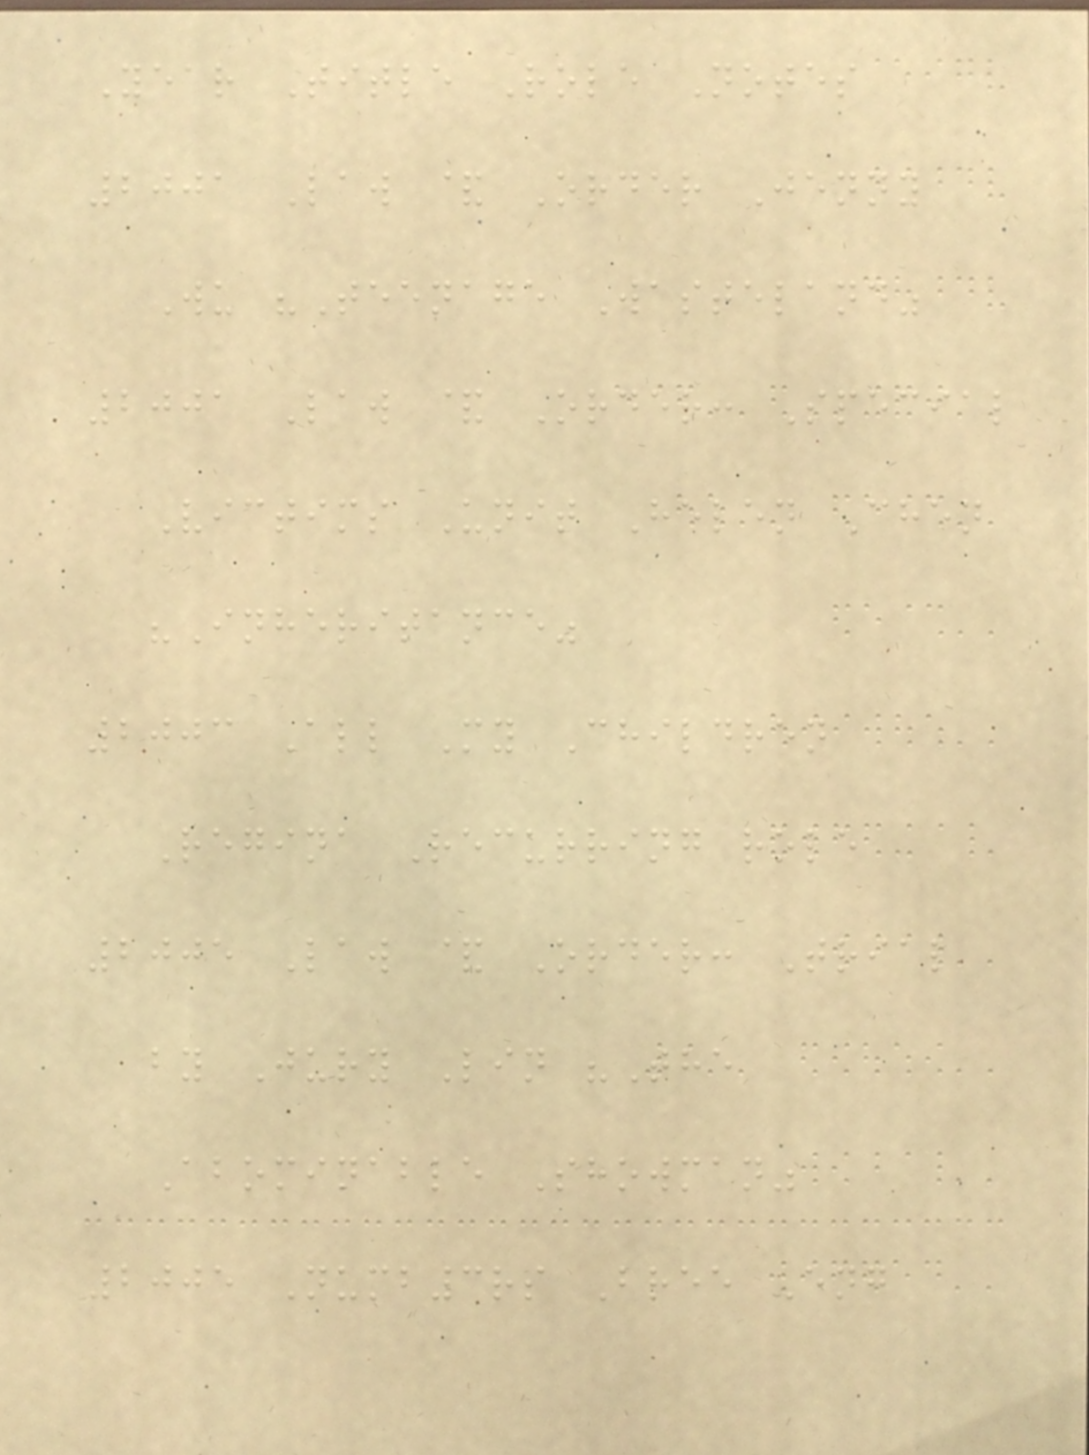Year Title Role Notes
2001 Law & Order Jenny
Wu "Teenage Wasteland"
2001 Law & Order: Special
Victims Unit Helen Chen
"Inheritance"
2003 All My Children
Regina Recurring role
2005 Law & Order: Trial
by Jury Lin "The
Abominable Showman"
2005 Numb3rs Bree Eng
